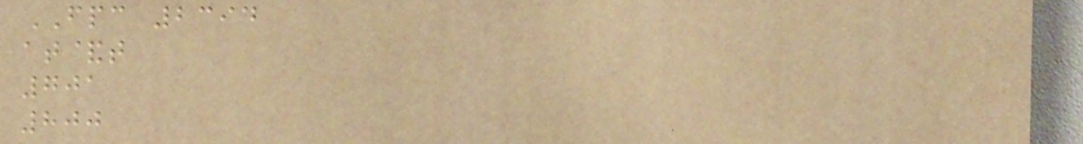FPC 2394
at&t
701
800
